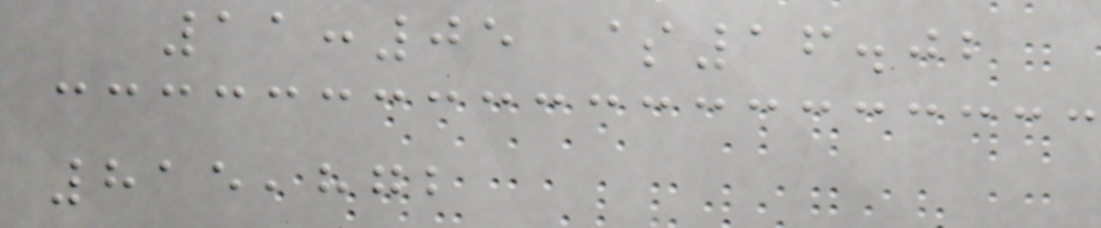11:05 $16.02
815,872
